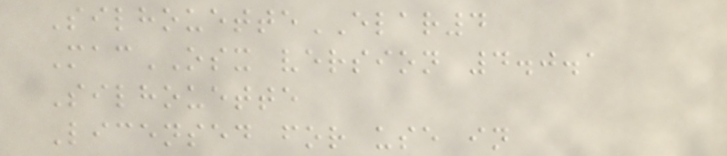SilhouetteELAR4
MacOSX version 4.0.1
Silhouette
Licensed for use in
